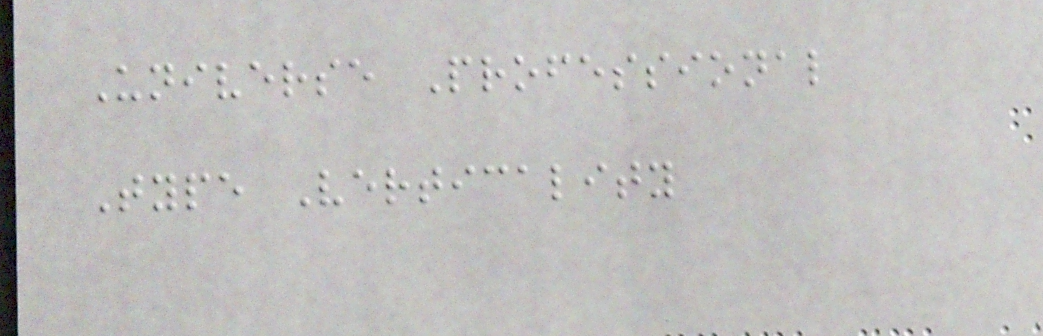Universe Professional
Type Verticality
